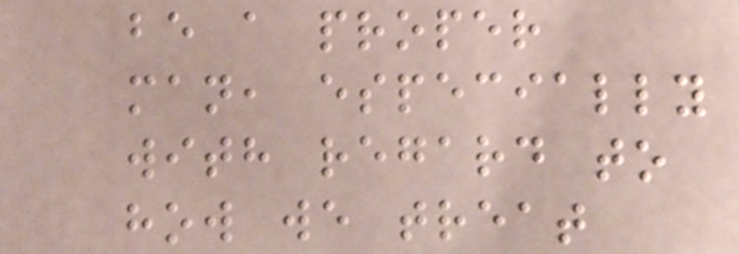be a proper
man, especially
with regard to
how we treat
